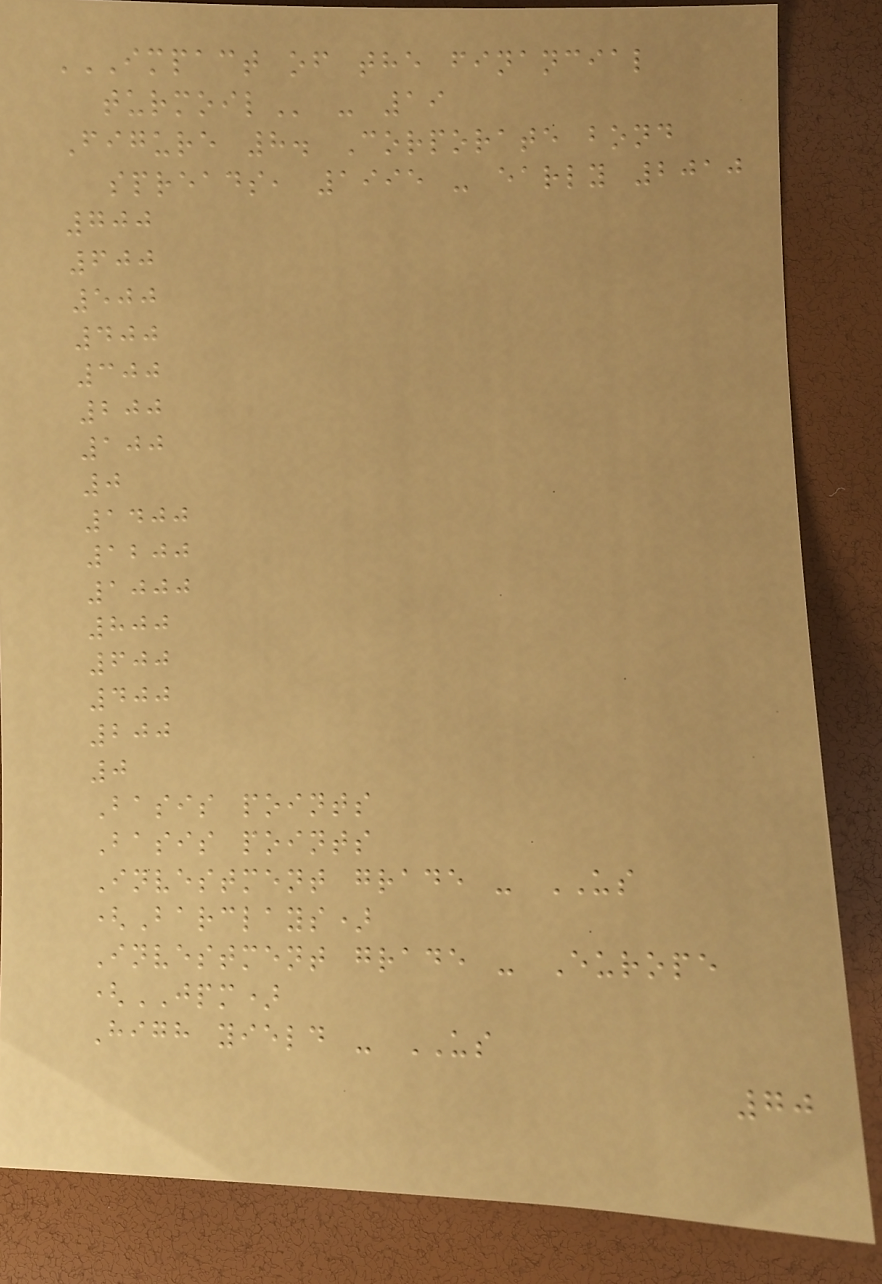IMPACT OF THE FINANCIAL
TURMOIL - 19
Figure 8. Corporate bond
spreads, 1995 - early 2010
700
600
500
400
300
200
100
0
1400
1200
1000
800
600
400
200
0
Basis points
Basis points
Investment grade - US
(Barclays)
Investment grade - Europe
(JPM)
High yield - US
70
